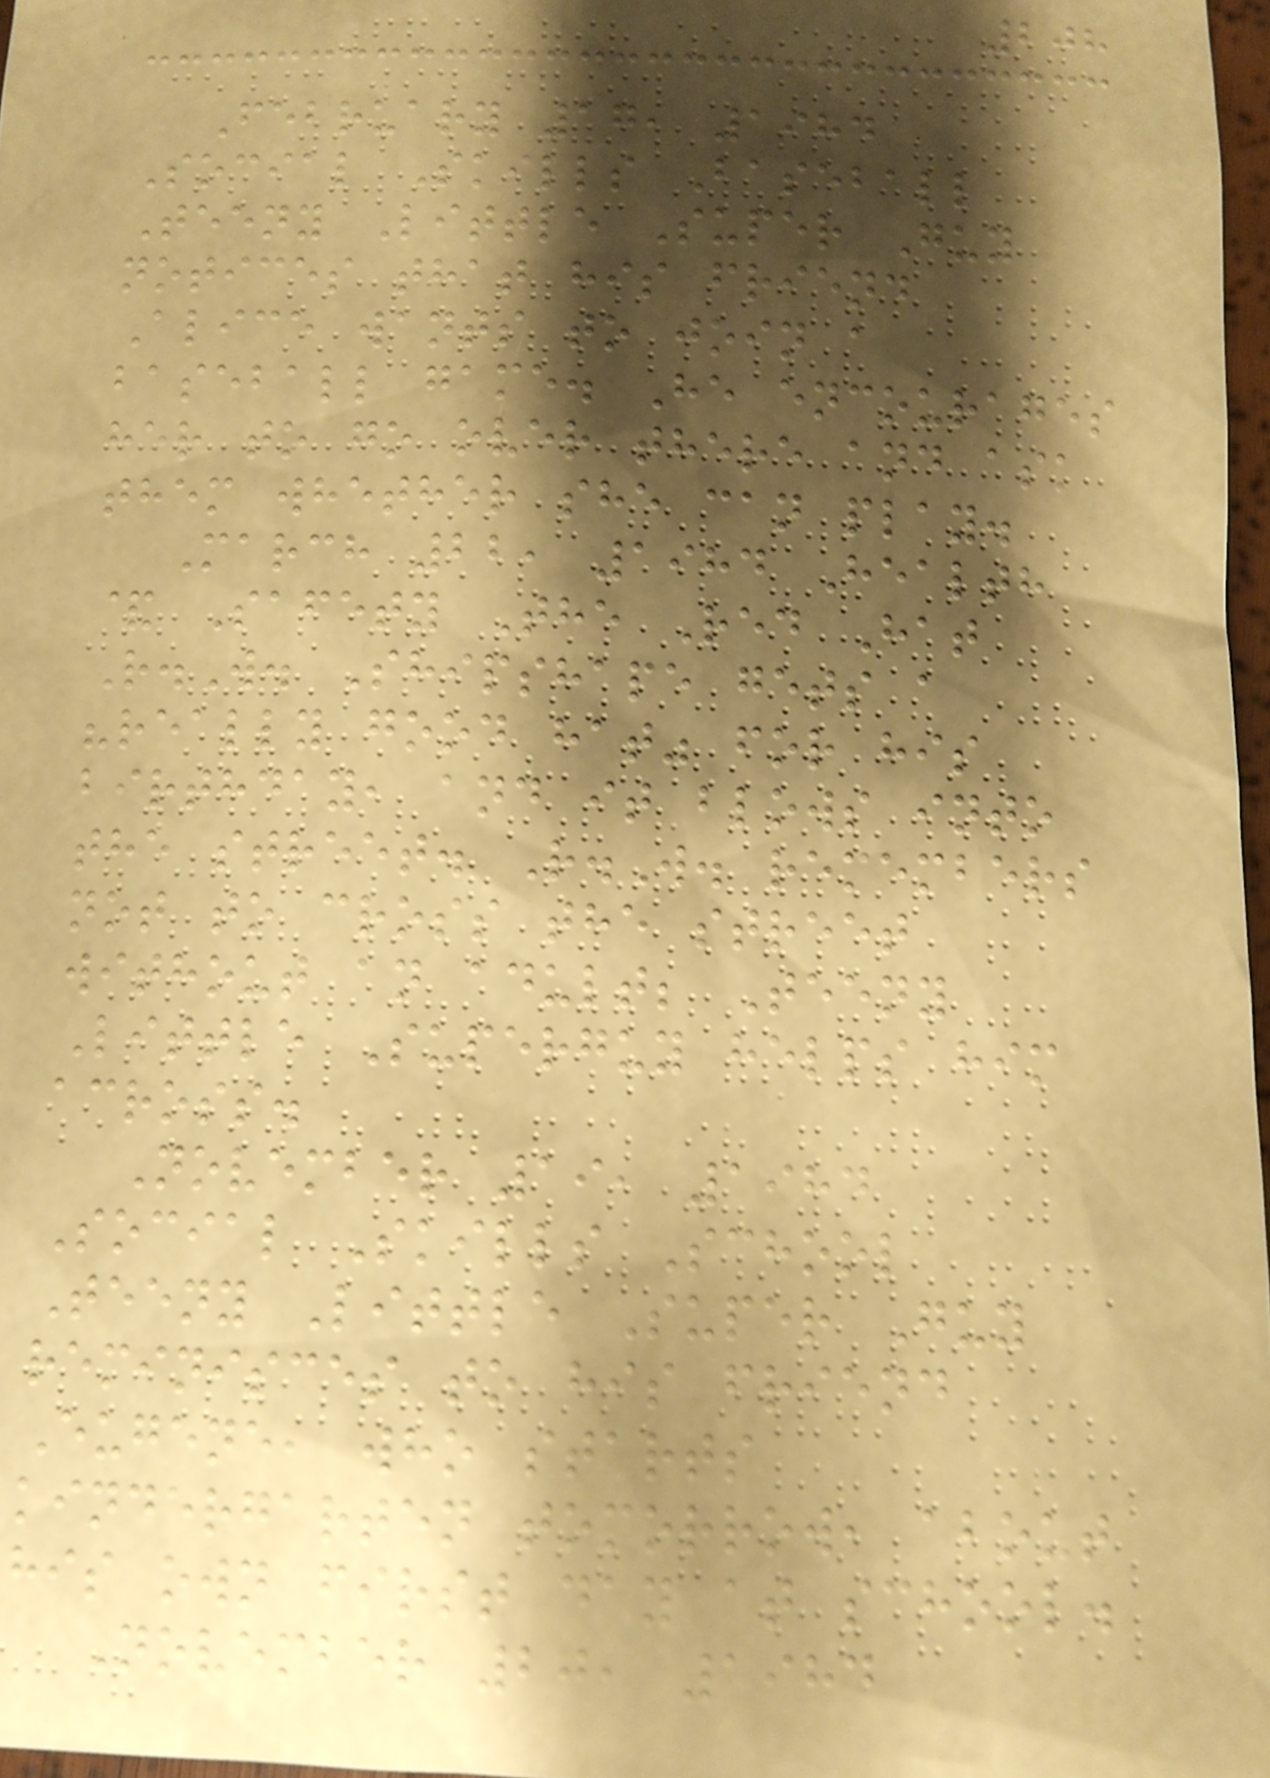208
February 17, 1984
Social Skills Baseball
Teeny Little Super Guy
notices that his friend
Alice wants to join a
baseball game. He encourages
her to go over there and ask
them whether she can play.
March 22, 1984 Health
& Safety The Red Hat
R.W. Shipshape gets a
"really good hat" for his
birthday, and it blows into
the street. R.W. remembers
not to cross the street
without an adult; Teeny
Little Superguy helps him
across.
November 19, 1984
Social Skills School
Teeny Little Super Guy
reminisces to his friend
Eugene, who starts
kindergarten tomorrow, about
his own first day at school.
November 20, 1984
